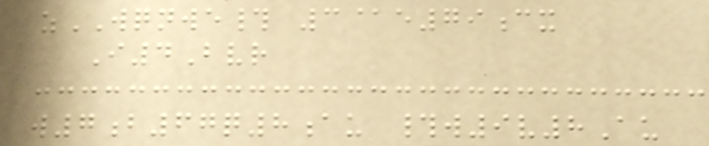zWQNWE# 3@e79cx
I4Bvr
w7b67q8au #w9v8Au
